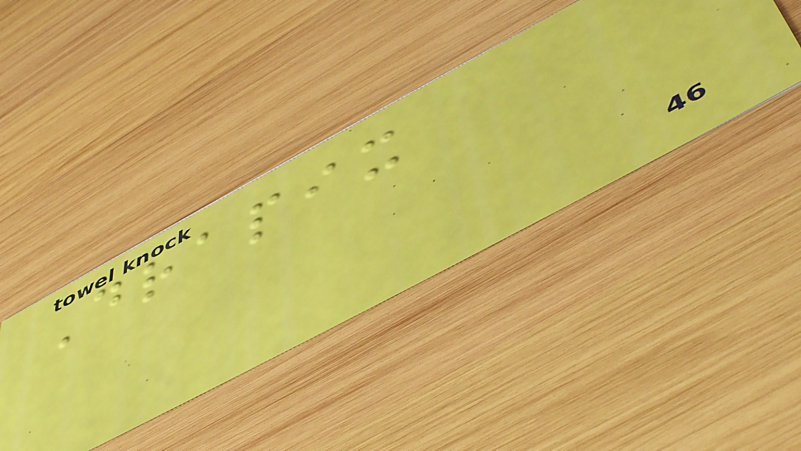Drapix
